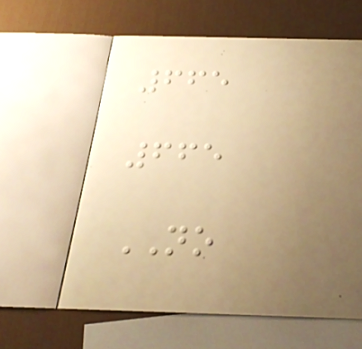665
665
NO
